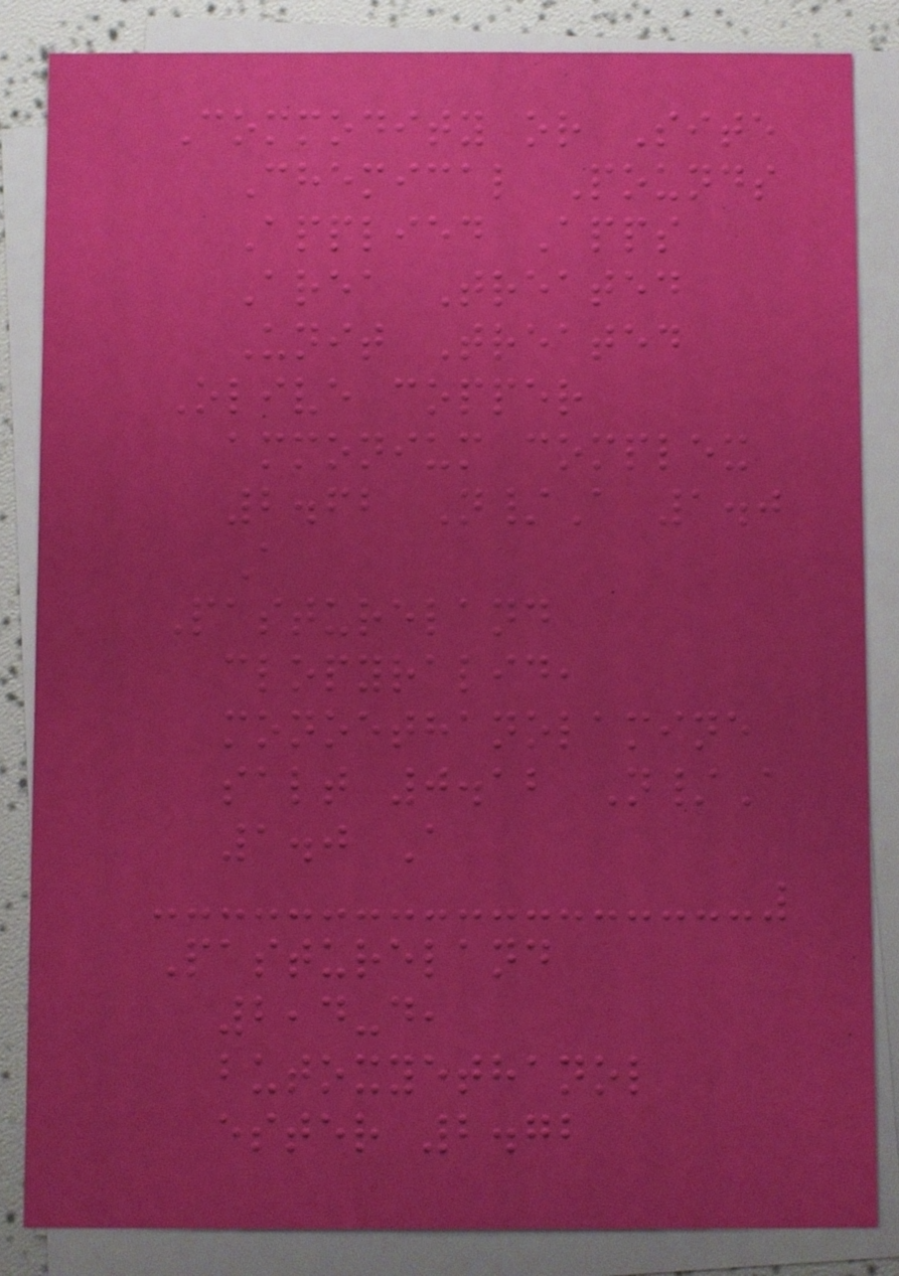Commodity or Site
Chemical Pounds
Applied Apps
Area Treated
Unit Treated
Olive copper
ammonium complex
2.62 N/A 1.0
A
Pastureland
clopyralid,
monoethanolamine
salt 0.12 N/A
1.0 A
Pastureland
2,4-d,
butoxyethanol
ester 2.72
